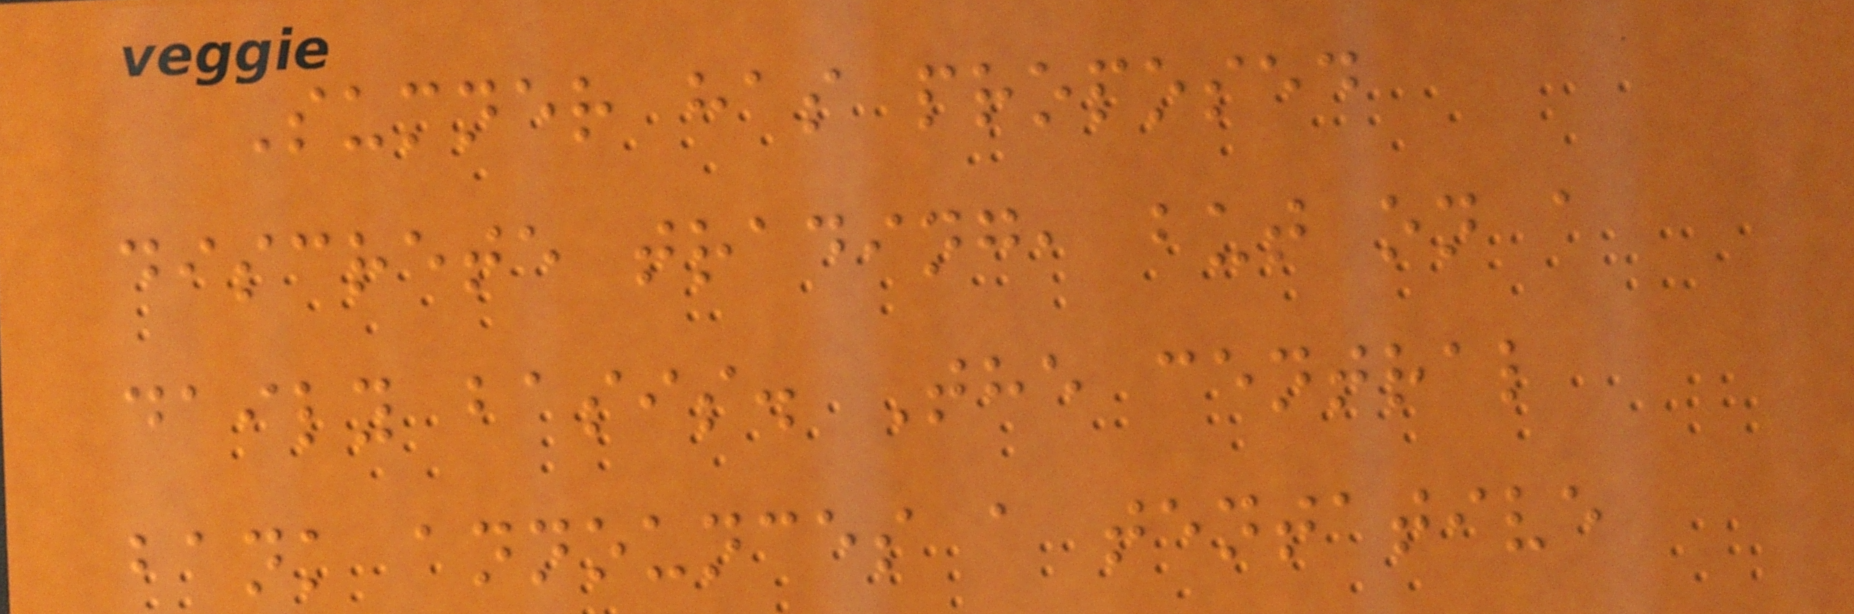Sumner has proposed
discrete trading, but on a
daily basis. The central
bank announces a tentative
